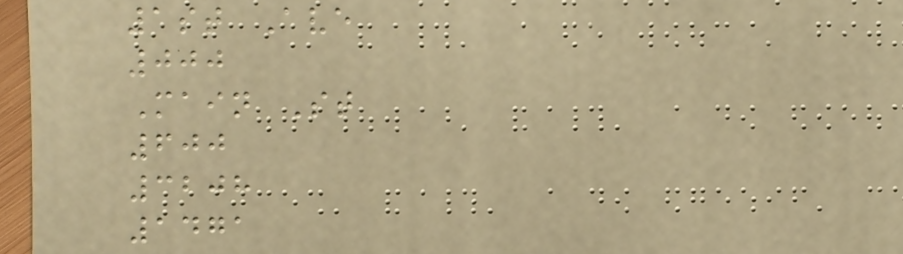1st Ave
000
Main St
600
3208
1471
